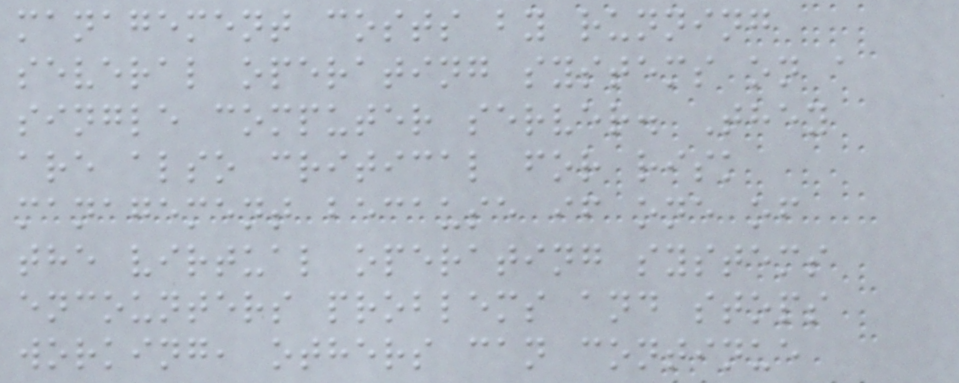management costs by running
several operating systems on a
single computer server. They
are also critical for risk
management because if one of
the virtual operating systems
encounters problems and stops
working, others can continue
